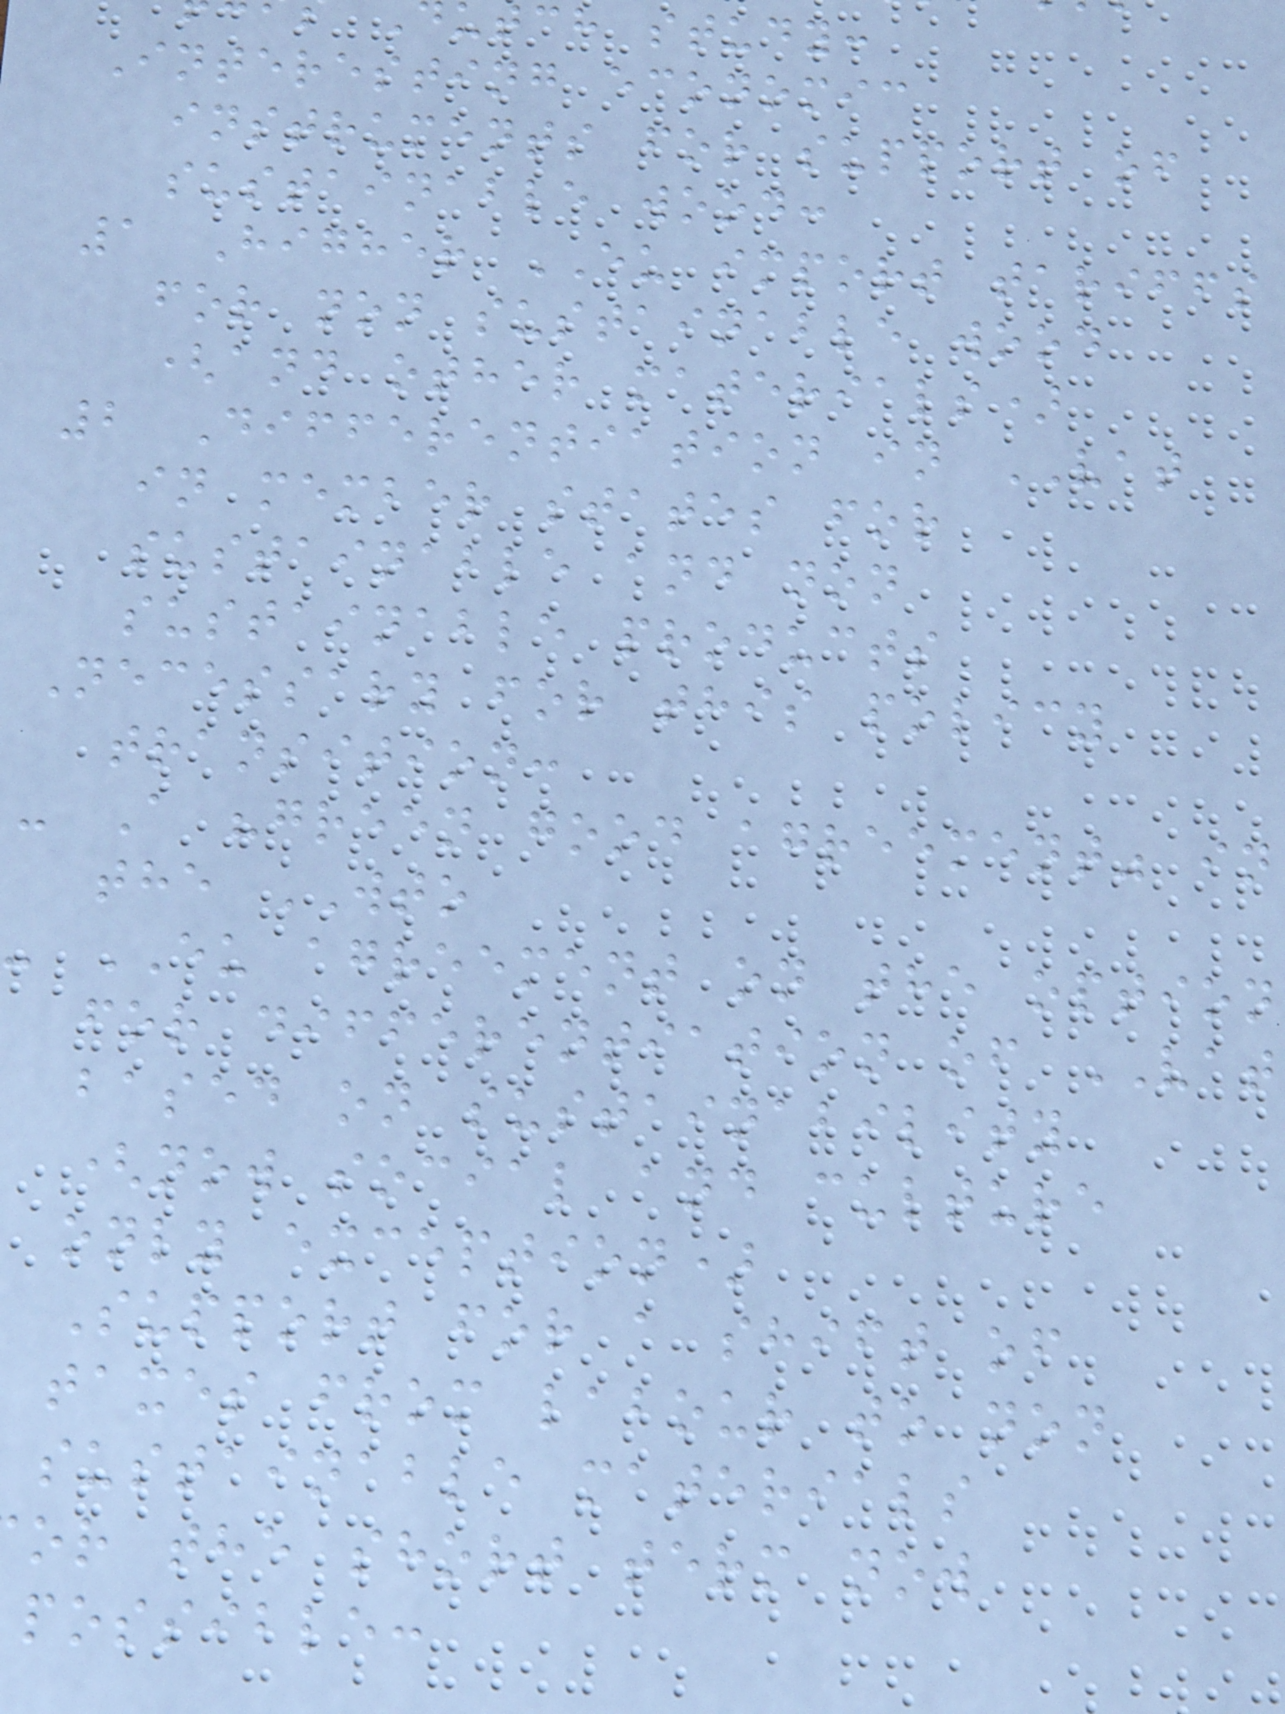tch study:
Interesting economic
instruments for support of
sustainable wood:
1 Higher EU import tariffs
for non sustainable wood
(and other materials)
2 Differentiation in VAT
in member states for
sustainable and non
sustainable products
Necessary for this policy
transition:
- A "green good agreement" in
the WTO
- EU agreement on the option
for differentiation of VAT
based on sustainability
(now social and culture
only exception)
Support for a shift of
taxes from labour to non
sustainable materials
or the short term now
possible:
